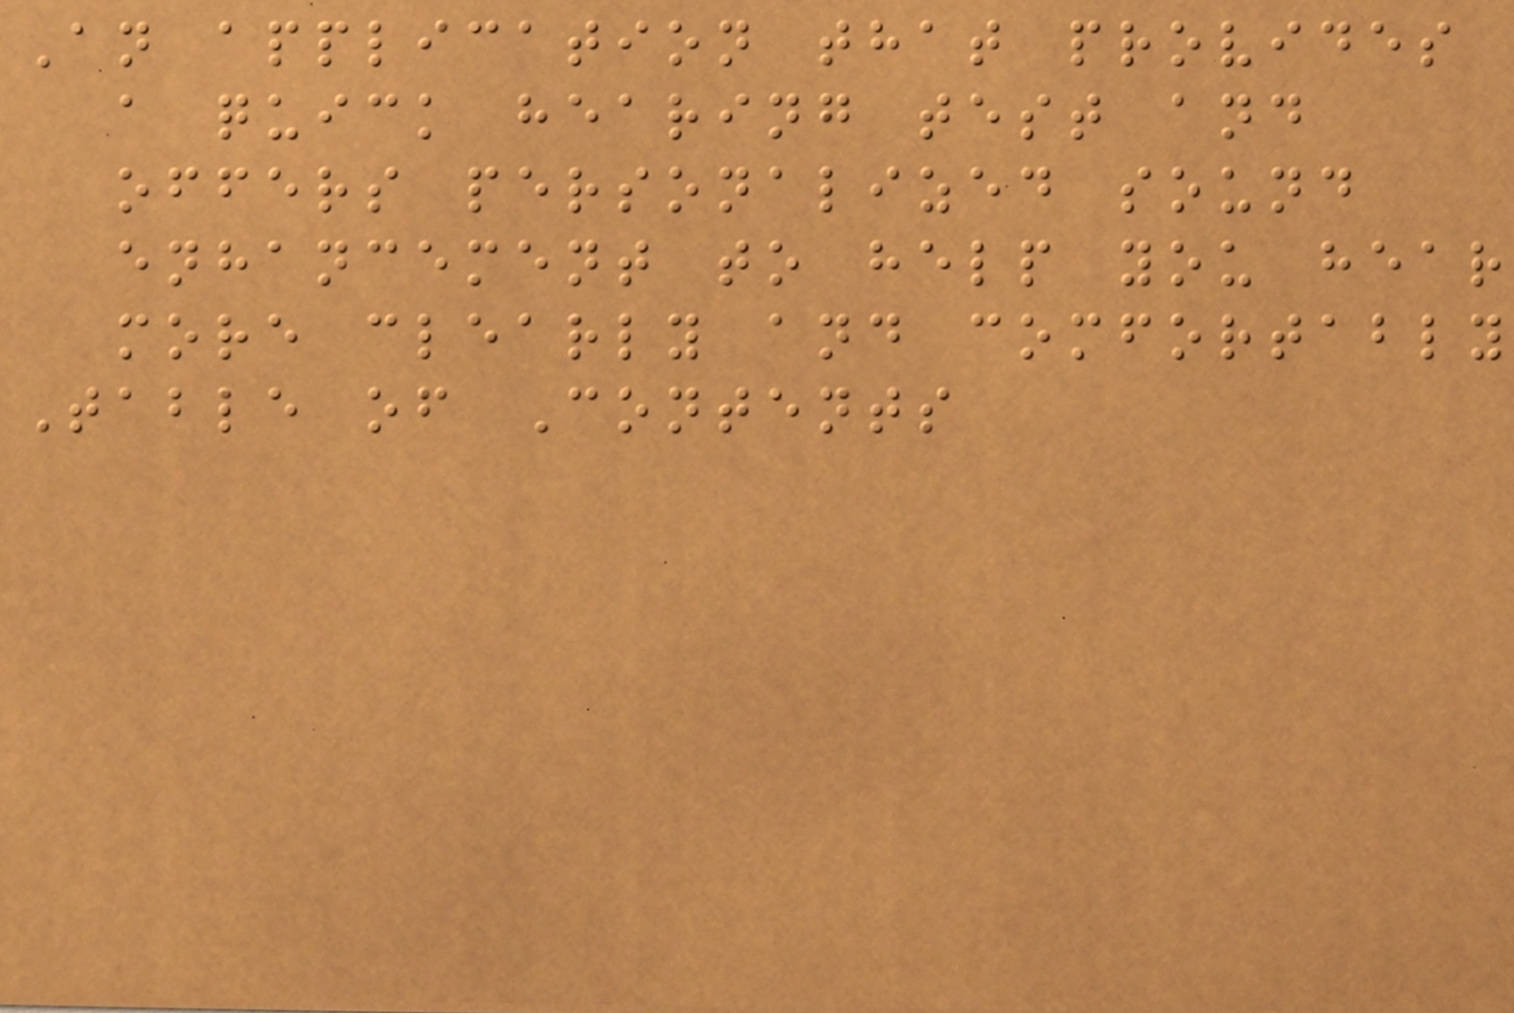An application that provides
a quick hearing test and
offers personalized sound
enhancement to help you hear
more clearly and comfortably
Table of Contents
